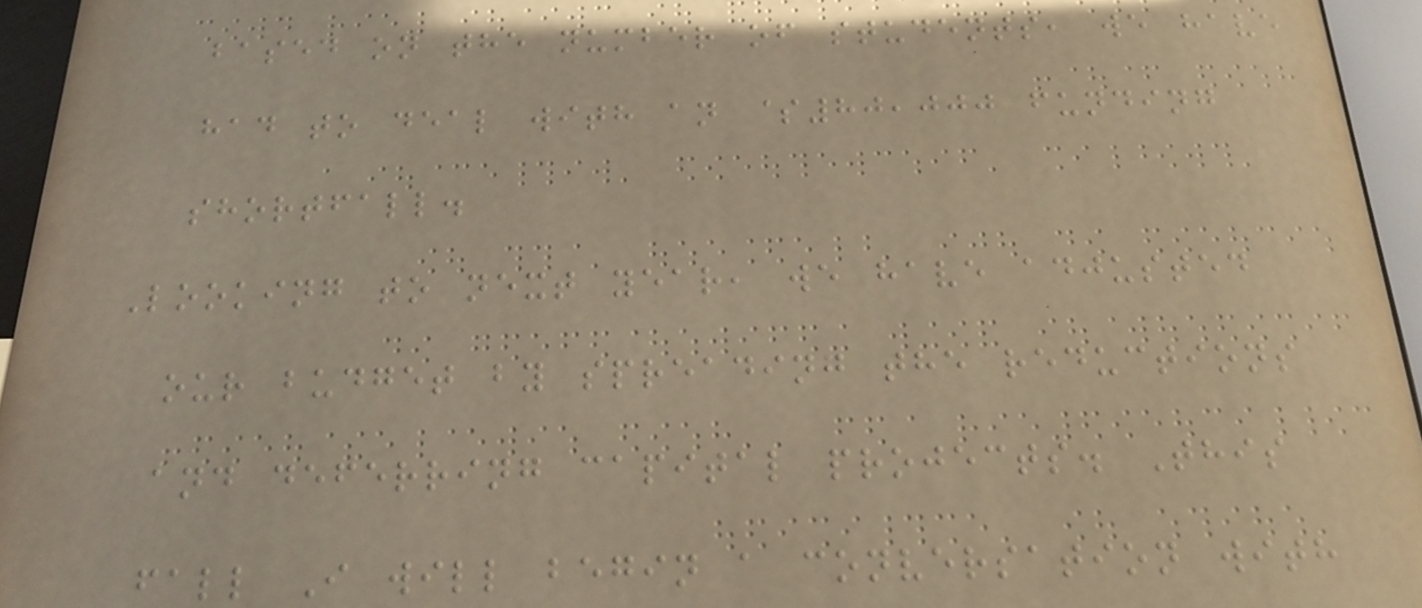based on the number of students, we have
had to deal with an $80,000 funding
shortfall.
Looking to next year, we have adjusted
our budget by spreading the reductions
and deferring capital projects. This
fall I will begin a conversation with
